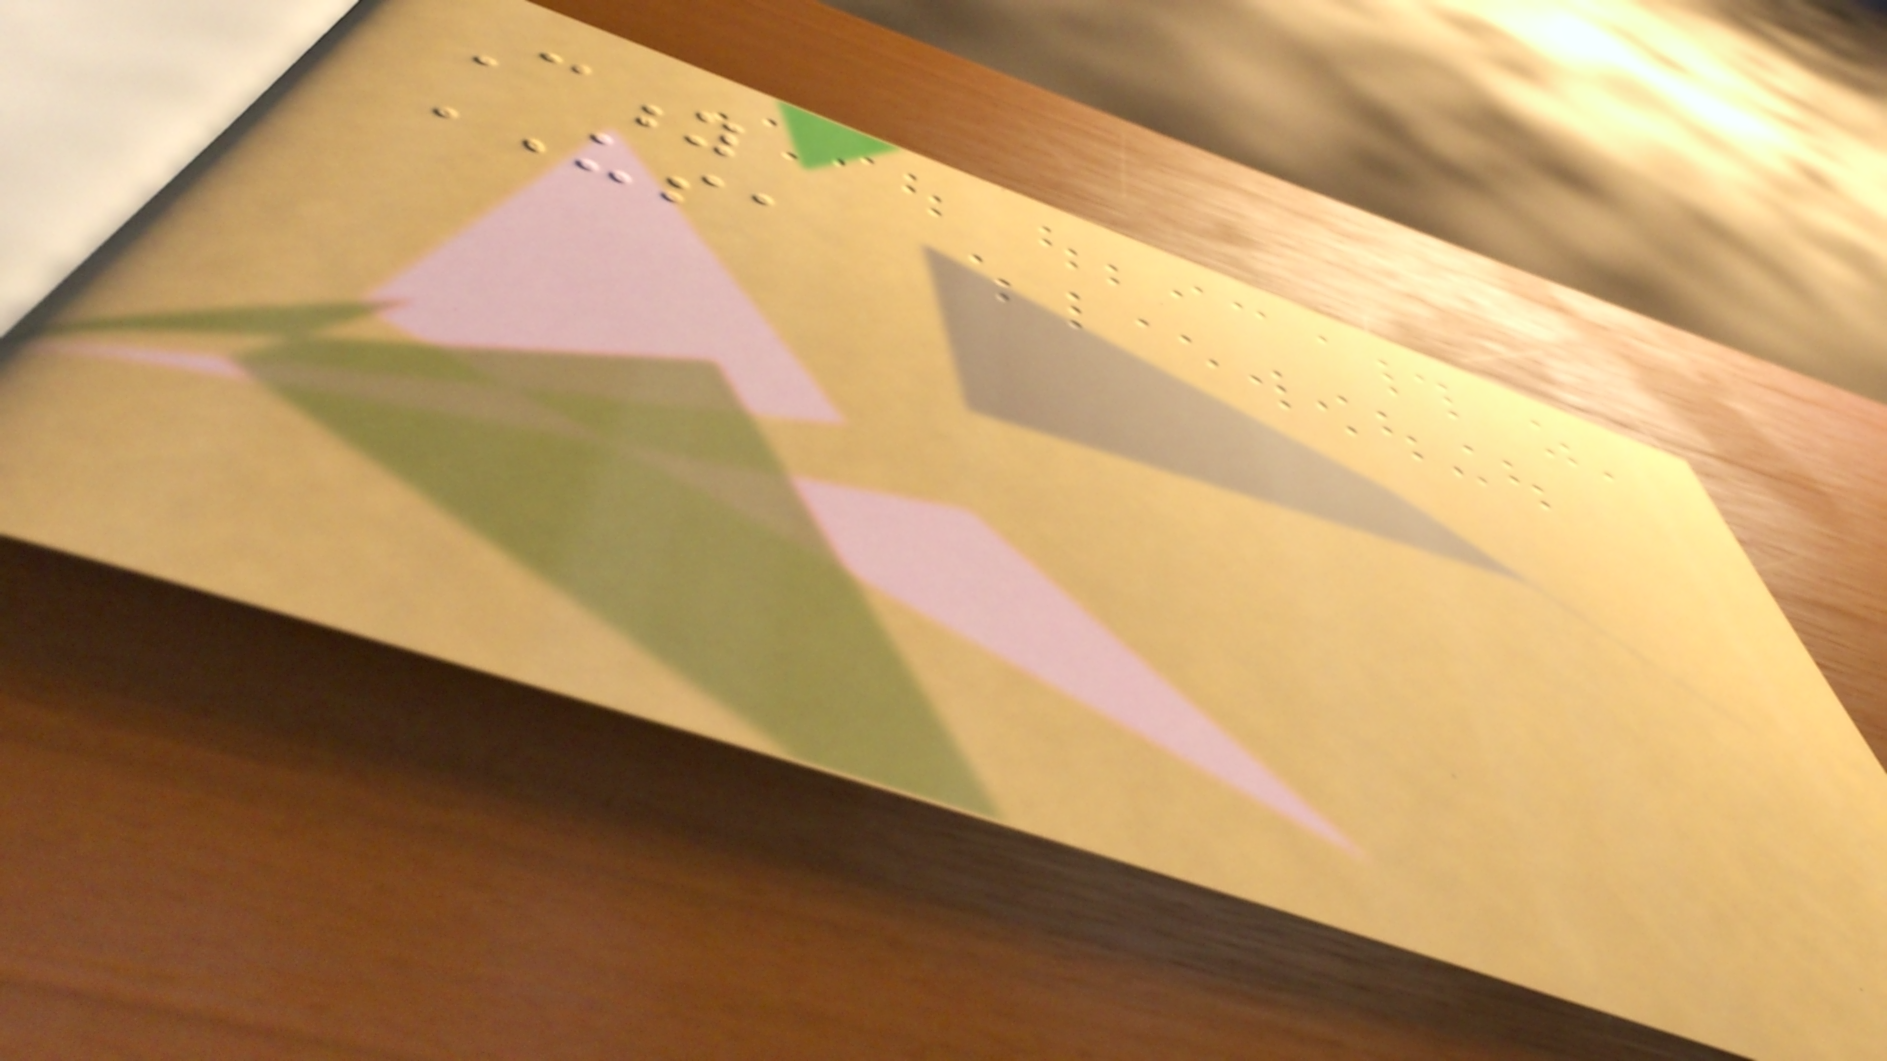City
USA
